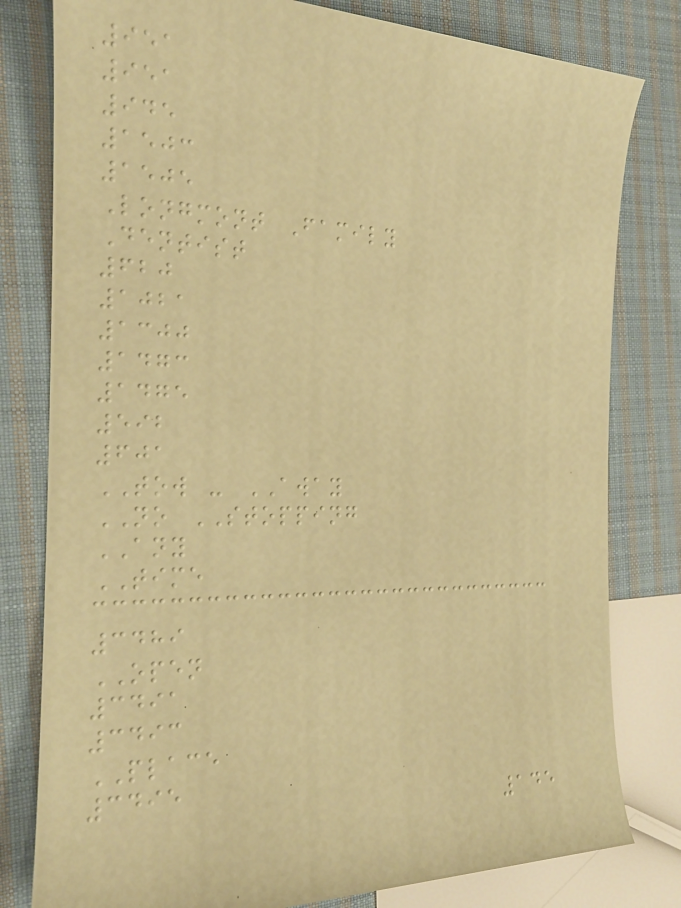951
951
945
1503
1505
Longmont Family
Dentist
620
1021
1300
1473
1475
592
601
TOW - AWAY
NO STOPPING
ANY
TIME
3489
OPEN
3491
3493
PLACE
3495
145
